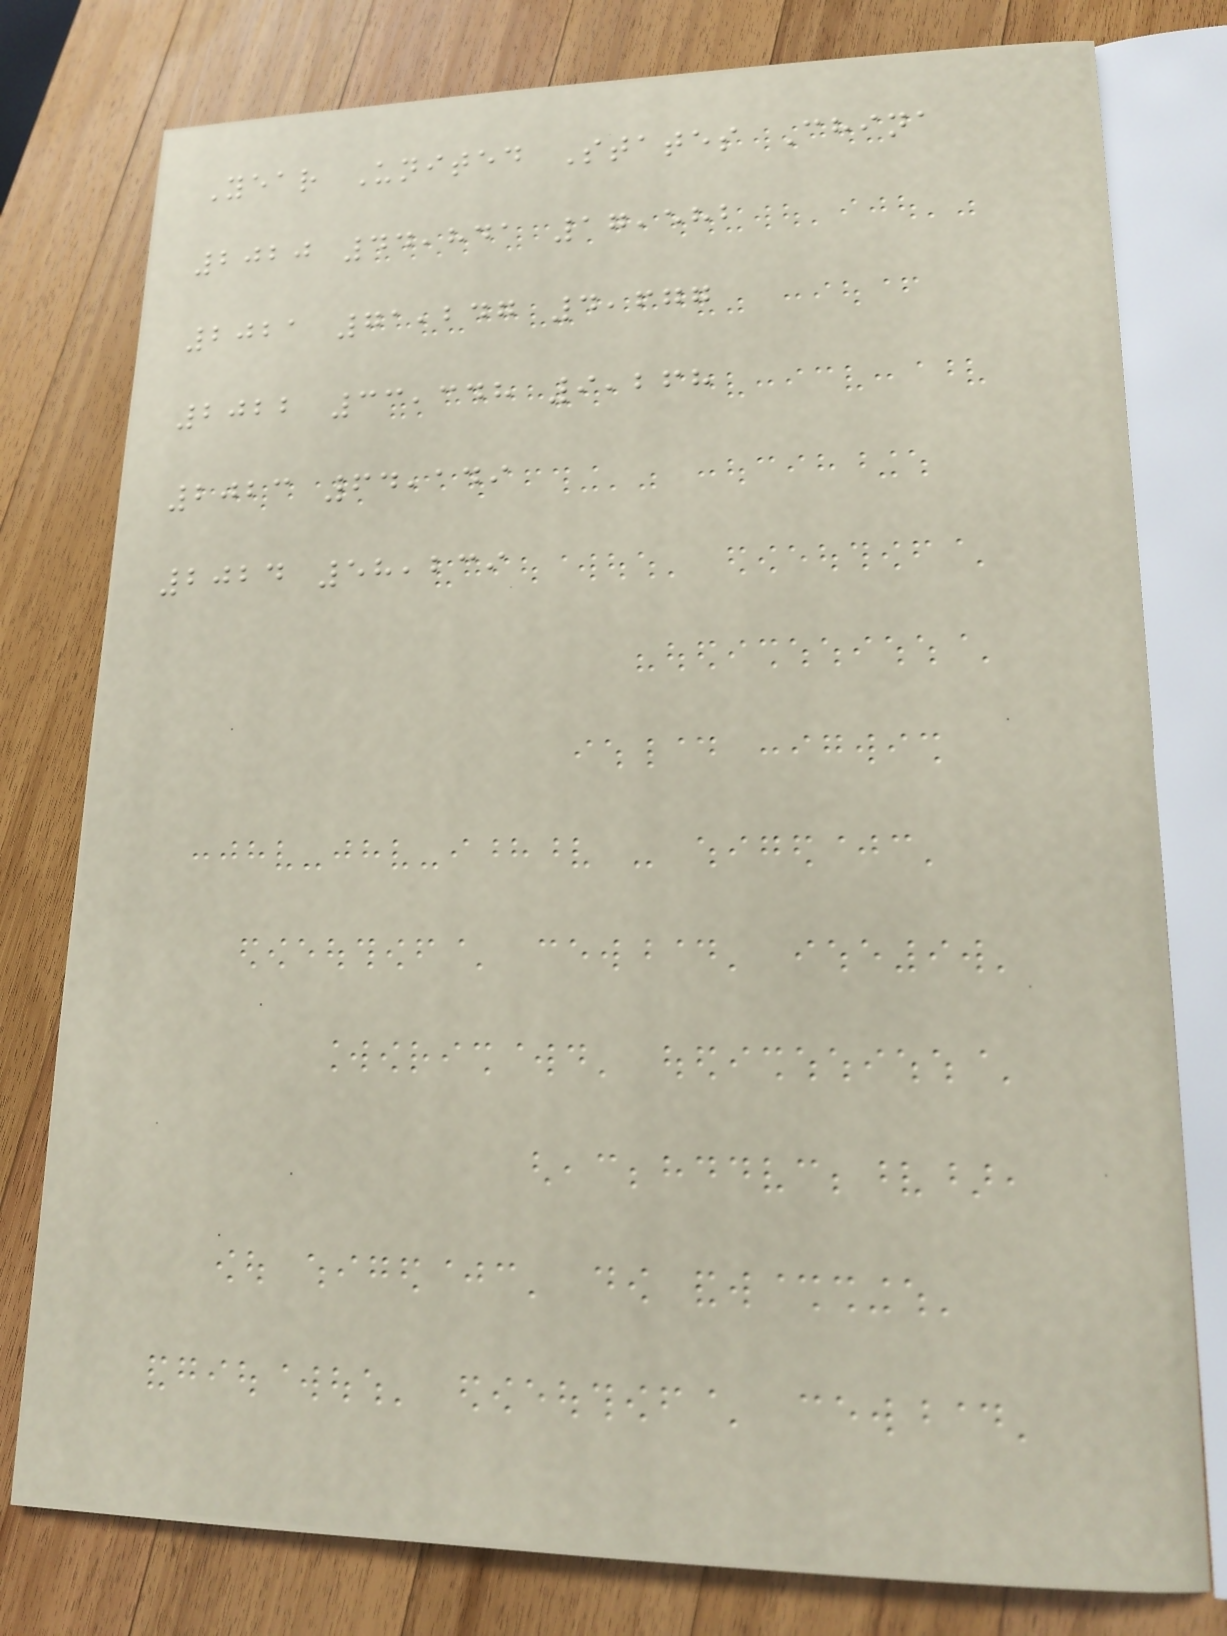Year United States China
2020 44,841 17,582
2021 71,247 4,677
2022 33,348 9,268
2023 64,149
2024 58,239
